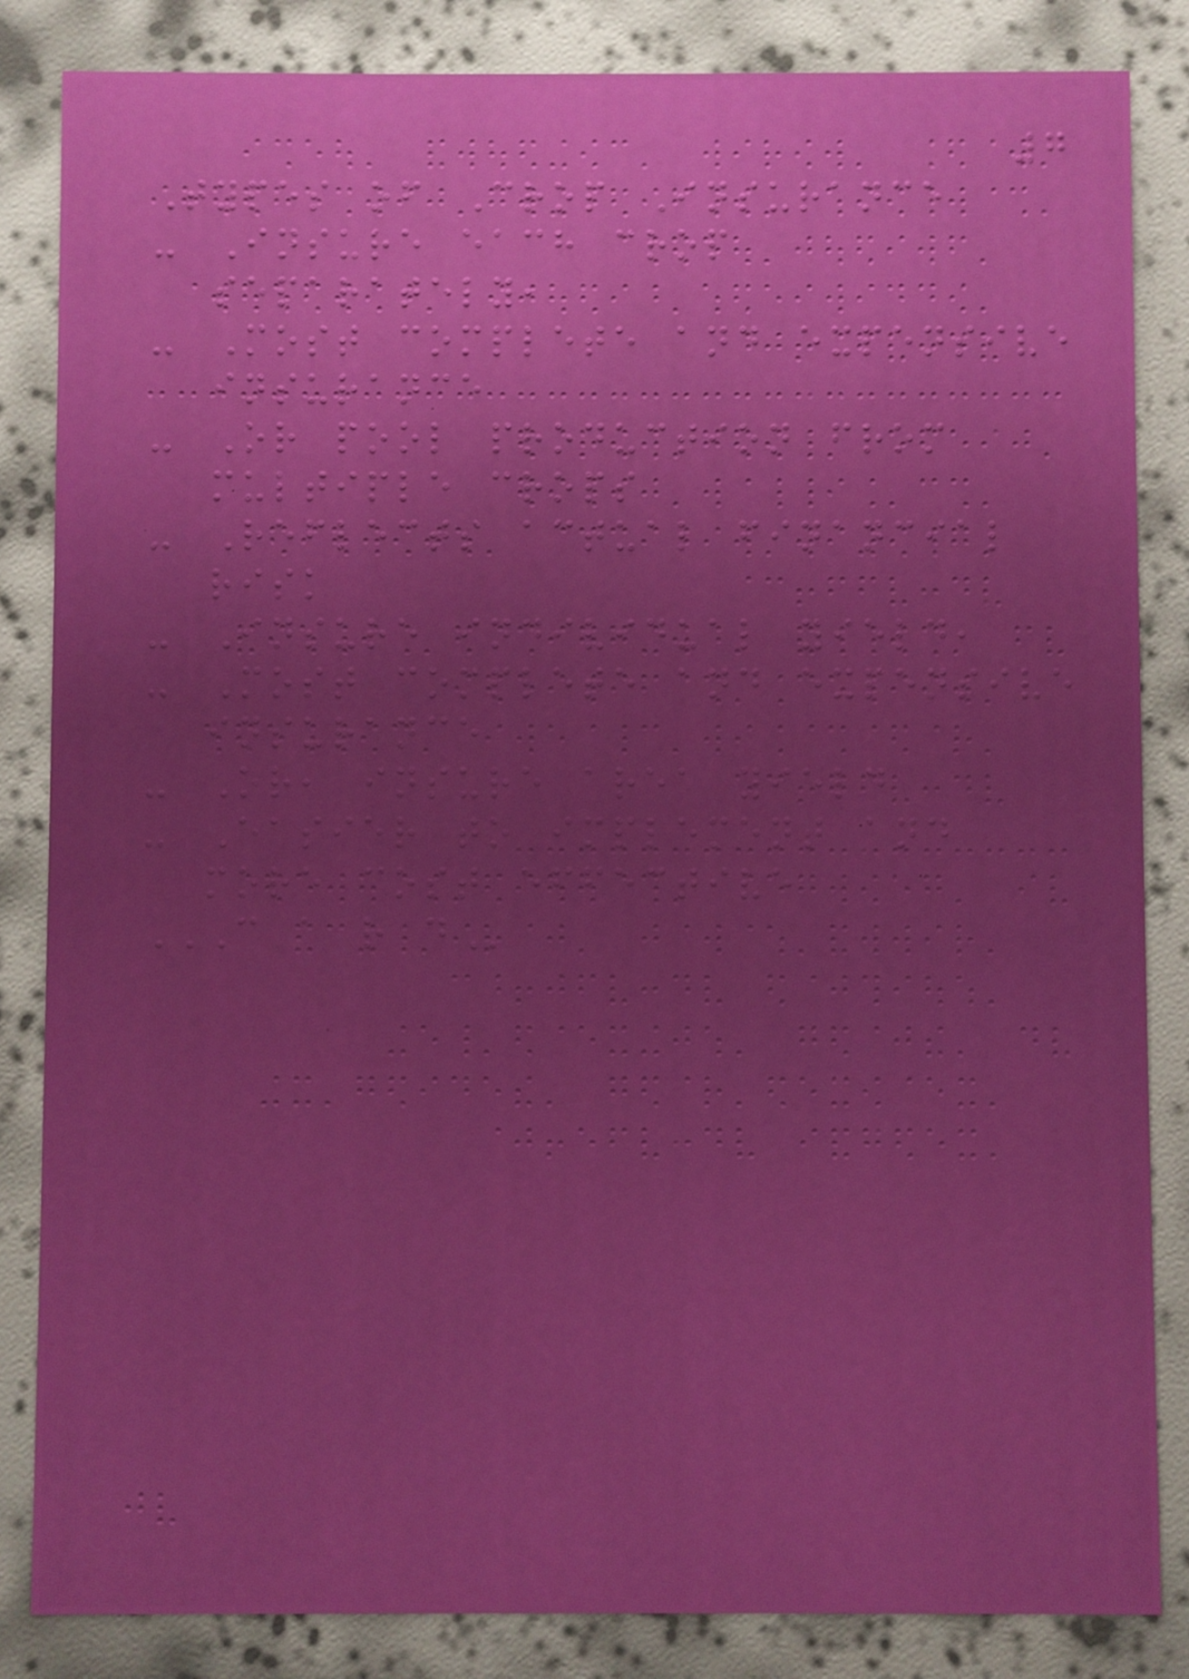7
Types of Crop Insurance
- Insure each crop
separately,
- Most complete and expensive
insurance
- Or pool production from
multiple crops
- Reflects actual financial
risk
- Insure individual yield,
- Most complete and expensive
insurance
- Or, insure area yield
- Easier to implement and
more cost effective
C A R D
